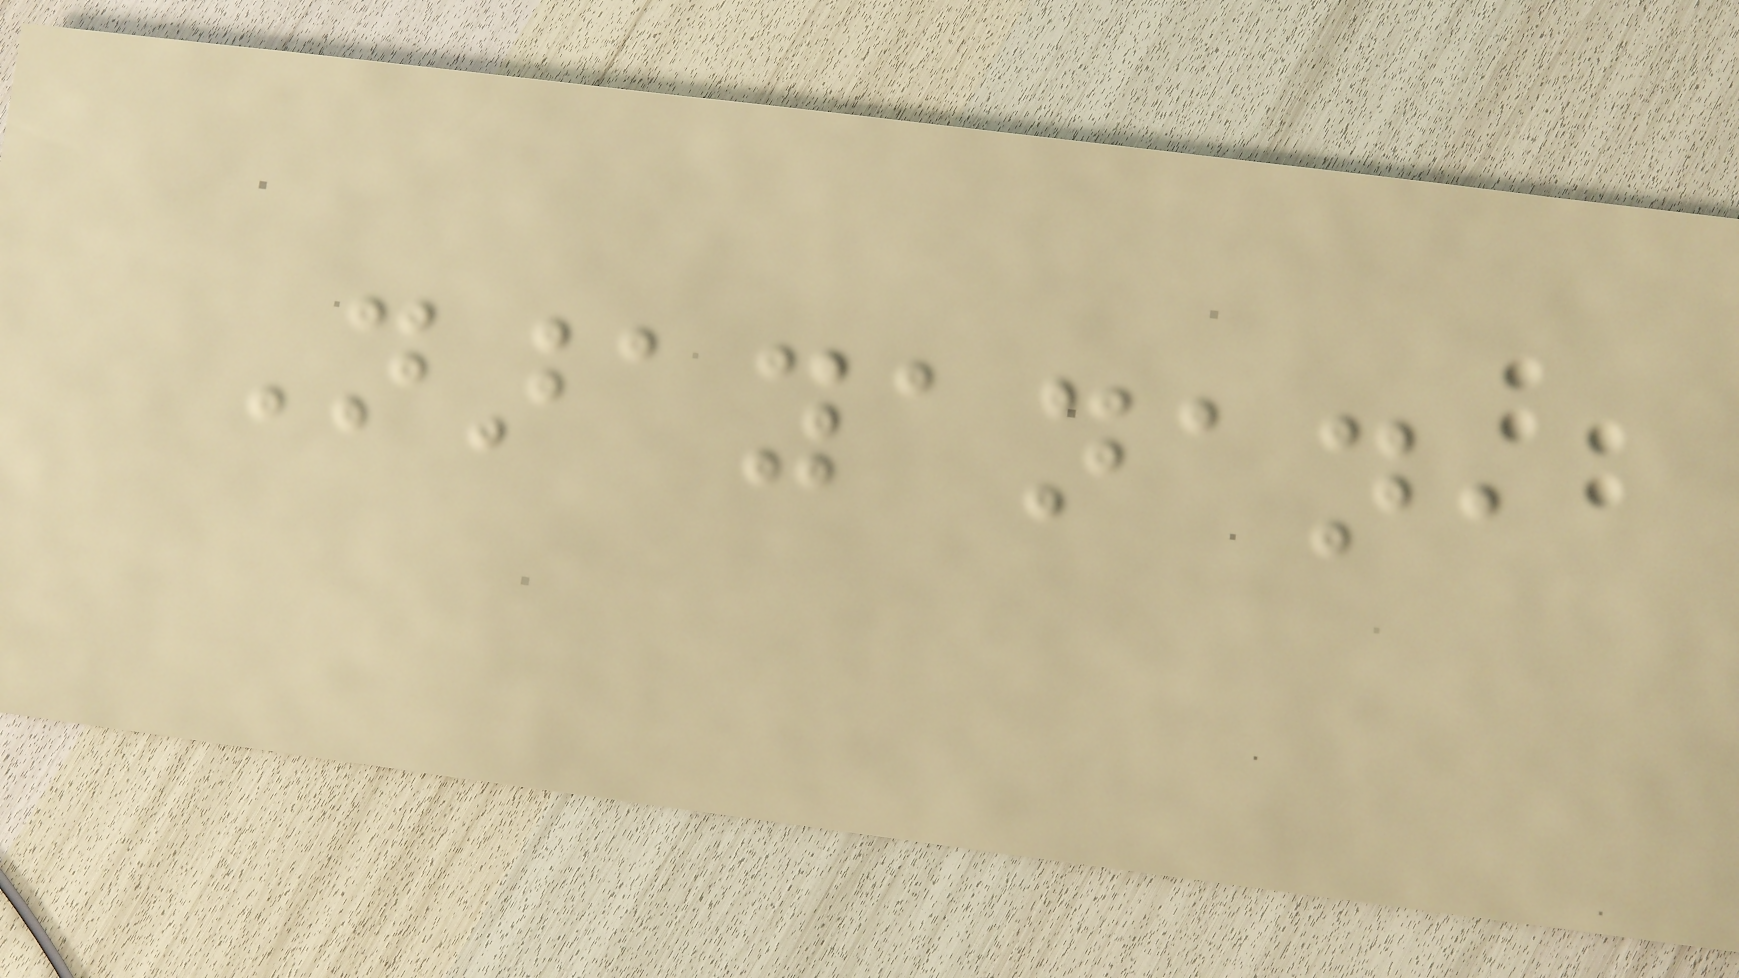Narayanan,
